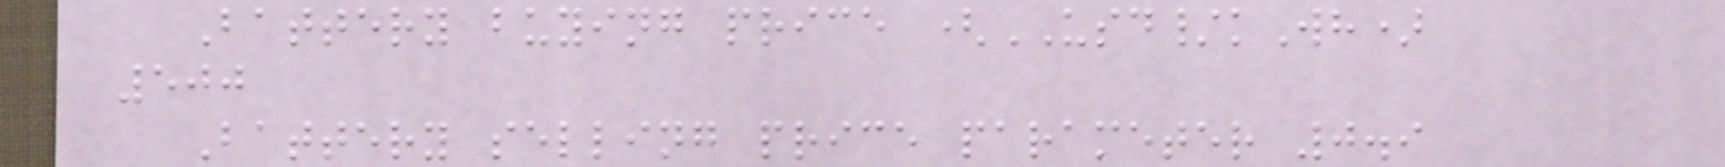Battery buying price (USD/kWh)
500
Battery selling price parameter 0.9
